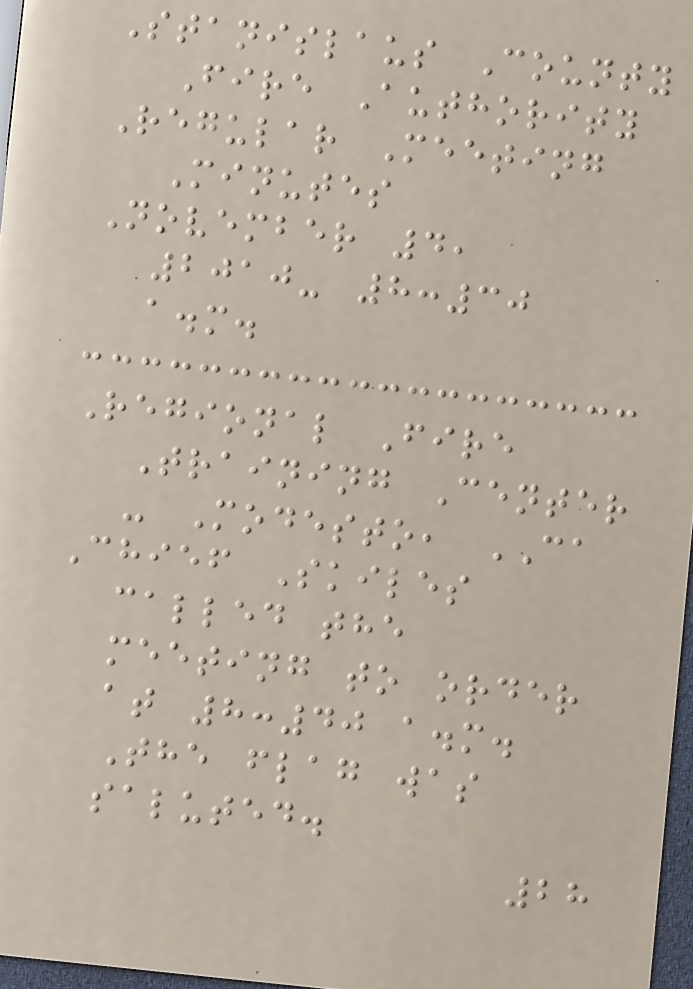Stanislaus County
Fire Authority
Regular Meeting
Minutes
November 4,
2010- 8:30
a.m.
Regional Fire
Training Center
- Modesto, CA
Chief Skiles
called the
meeting to order
at 8:40 a.m.
The flag was
saluted.
28
